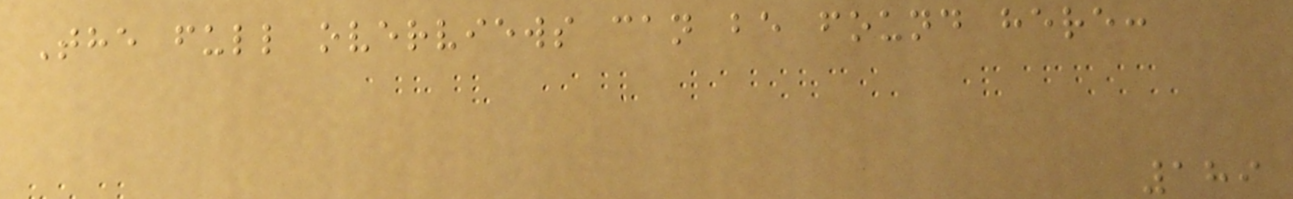The full overviews can be found here:
189
